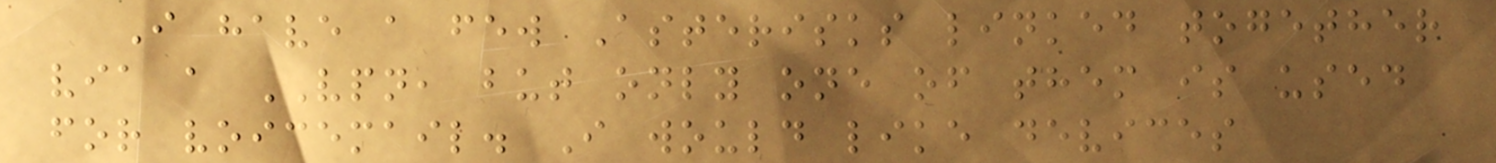I have a few Asterisks linked together
via a VPN, but only one of them is used
for voicemail. I would like devices
